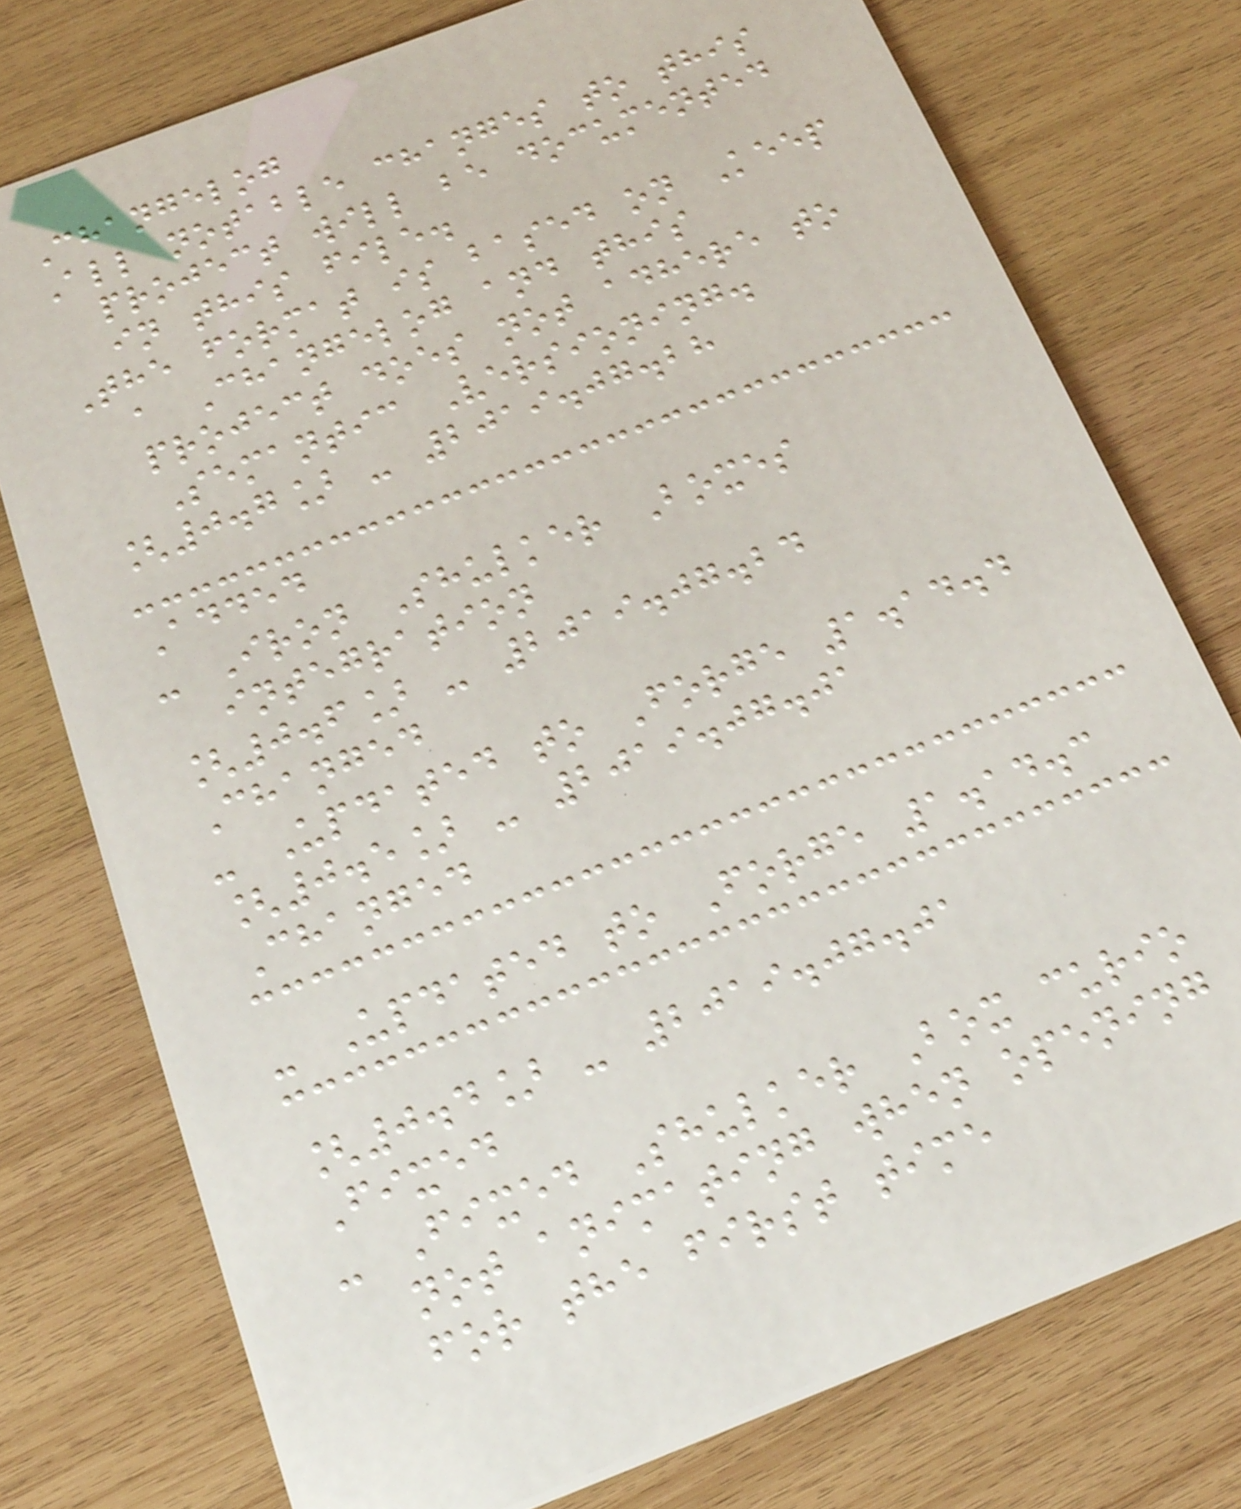Changelog
All notable changes to this
project will be documented
in this file.
The format is based on Keep
a Changelog and this
project does not adhere to
Semantic Versioning.
[0.7] - 2019.07.28
Added
- Iron Shulker Boxes
integration
[0.6] - 2019.07.24
Changed
- Updated to Forge 1.14.4
[0.5] - 2019.07.01
Changed
- Updated to Forge 1.14.3
[0.4] - 2019.07.01
Fixed
- Fixed Shulker Box curio
not animating when opening
for the first time
